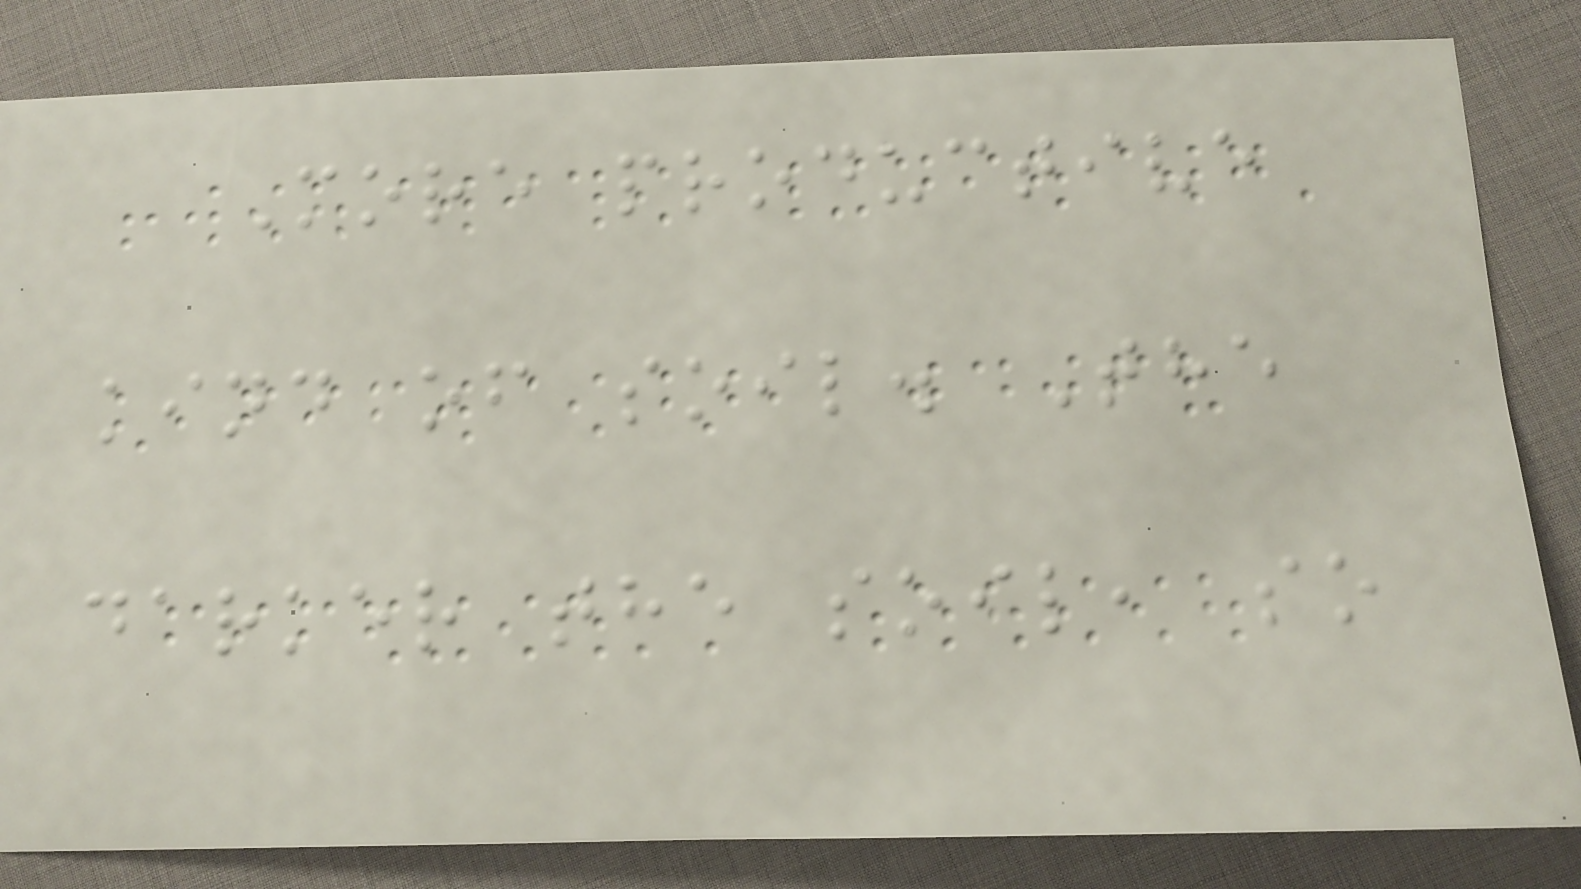More productive
kind of soil. The
darker the soil, so
